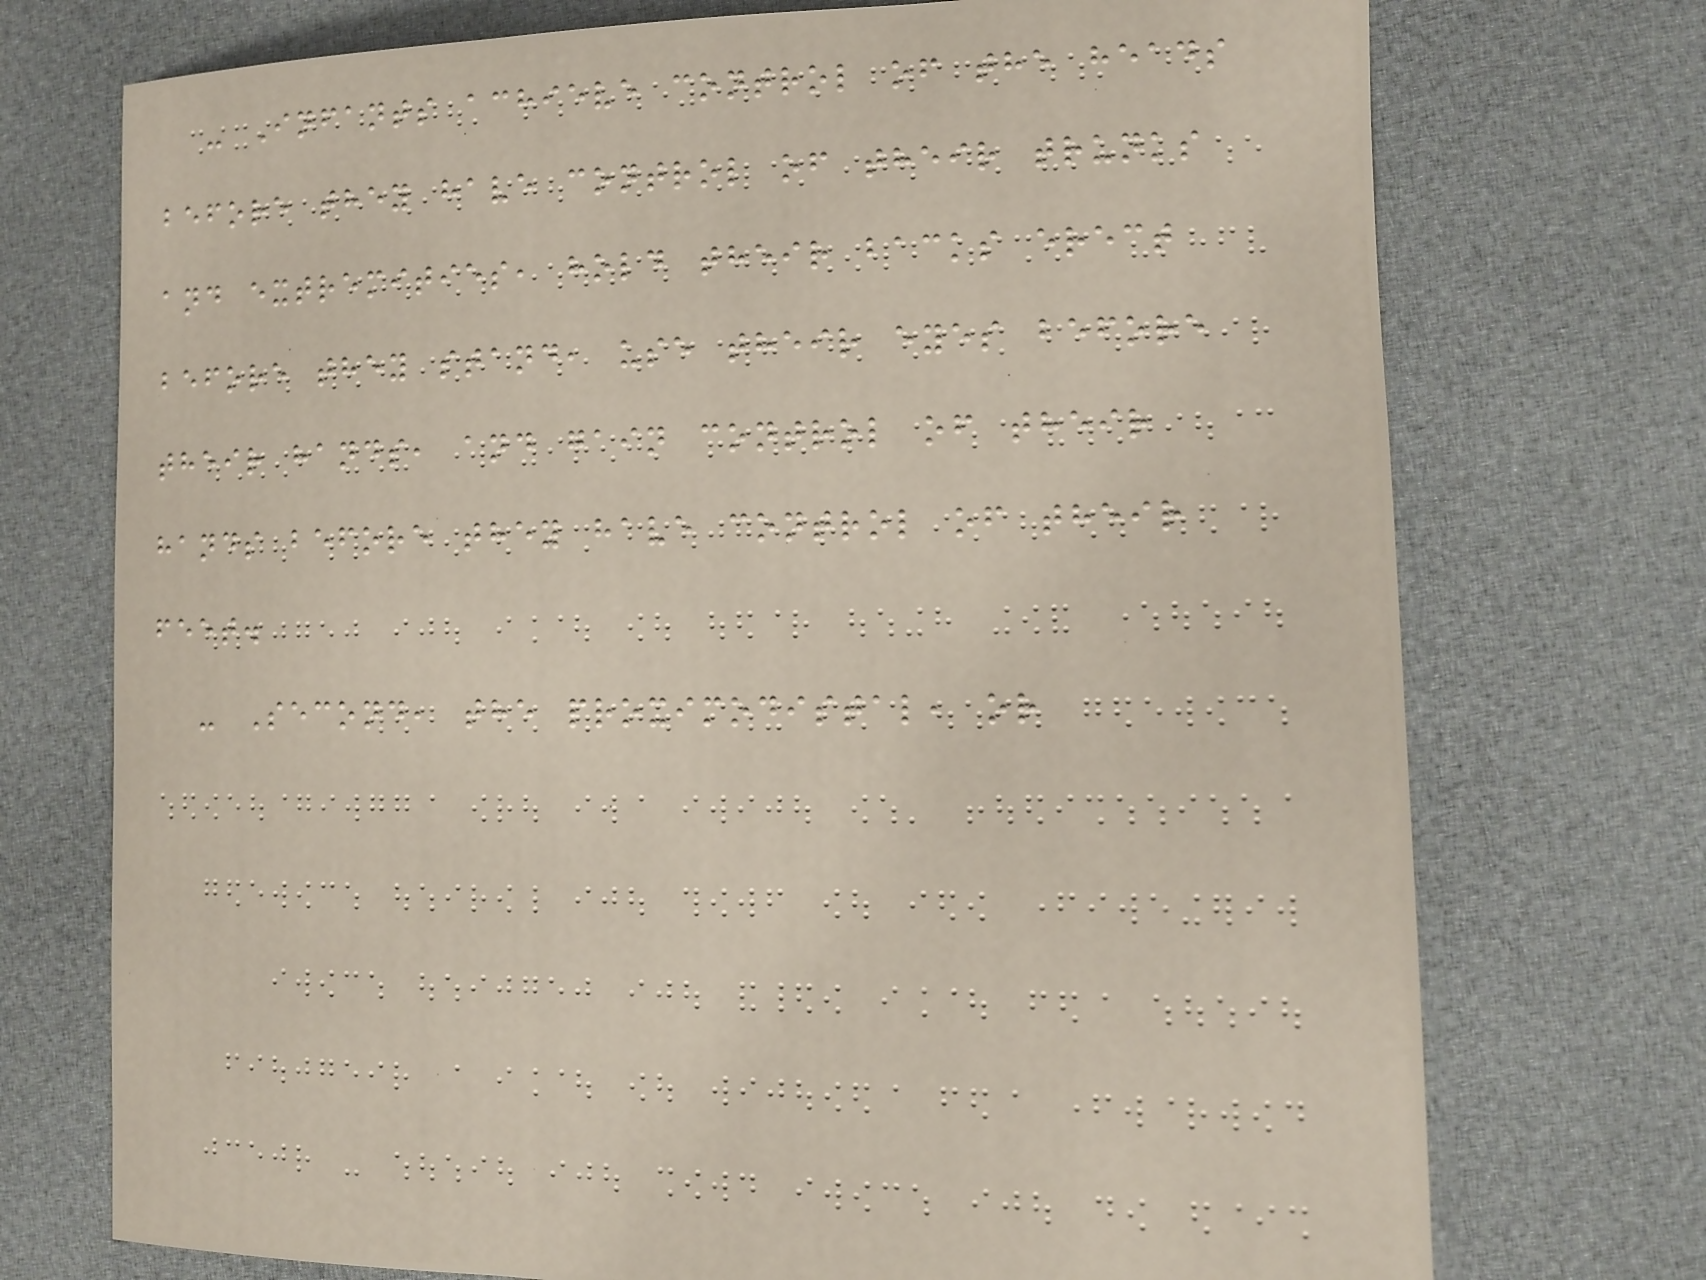- Infants achieve control of the heads
before they have control of their trunks
and extremities, hold their backs erect
before they stand, use their eyes before
their hands, and gain control of their
hands before they have control of their
feet.
- Second, the proximodistal, or
